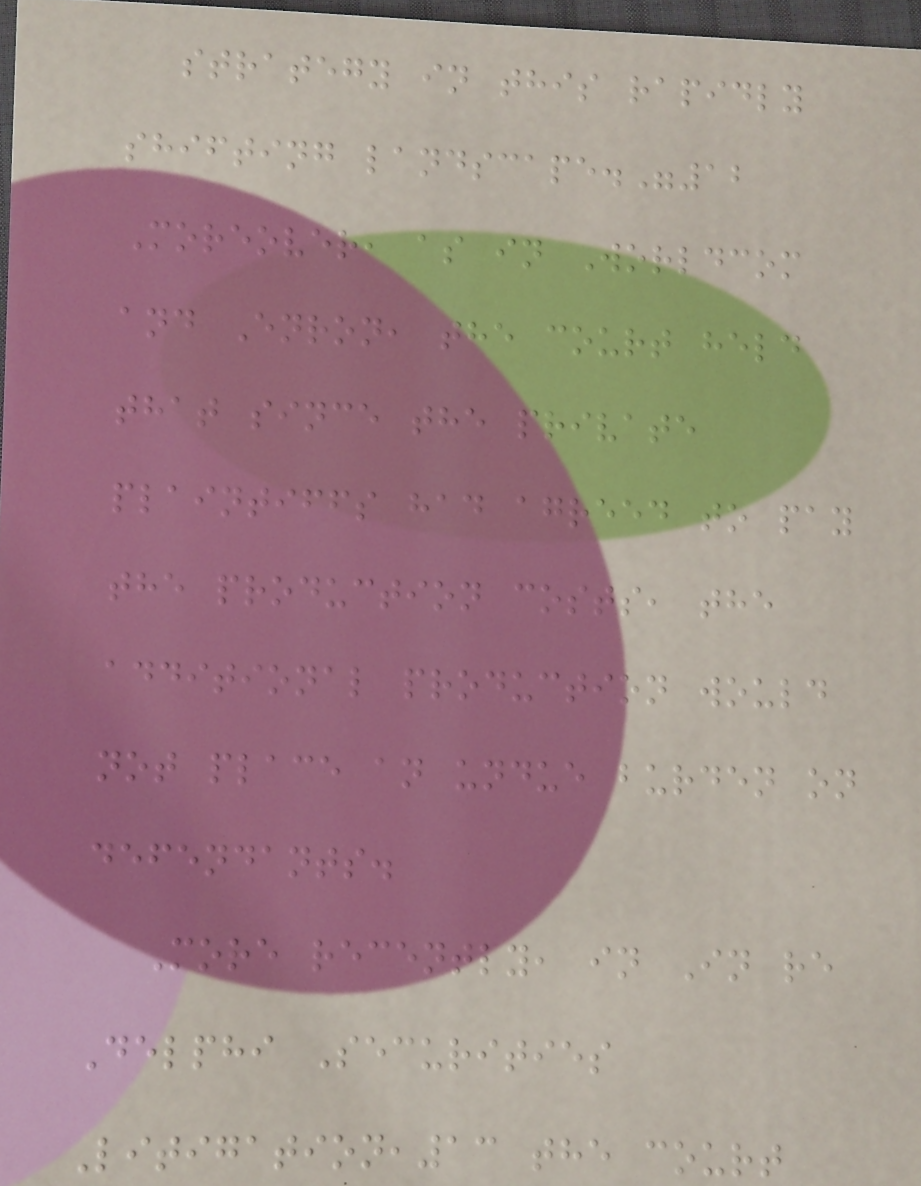strategy in this rapidly
shifting landscape."12
Moreover, as in Worldcom
and Enron, the court held
that since the private
plaintiffs had agreed to pay
the production costs, the
additional production would
not place an undue burden on
defendants.
More recently, in In re
Delphi Securities
Litigation,13 the court
